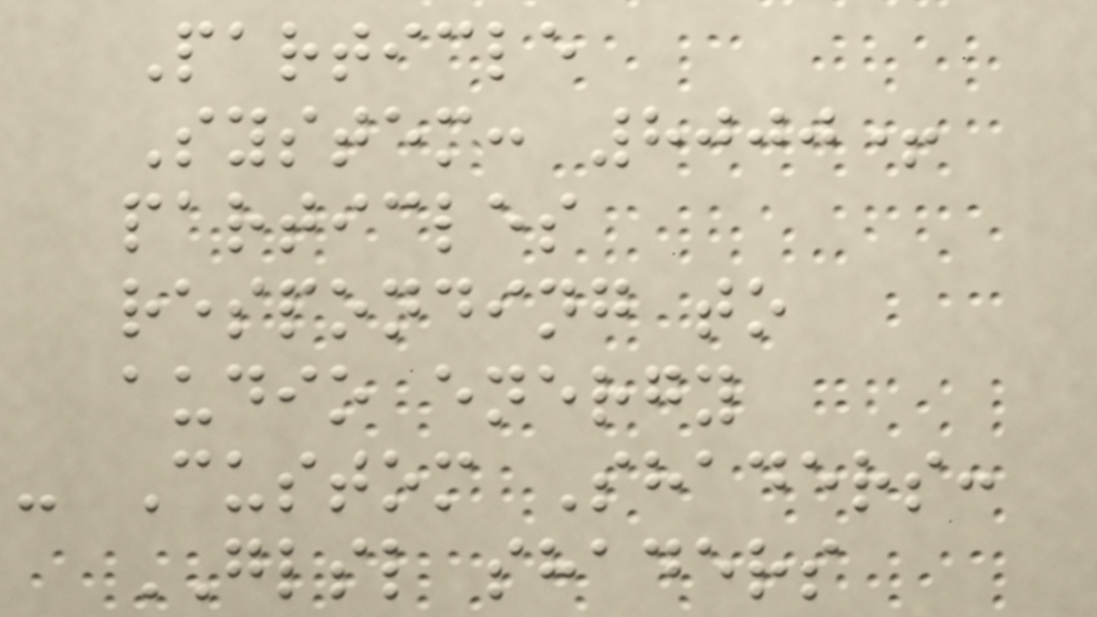Particle
System: 8000+
particles
responding to
audio energy
- Custom Shaders:
GLSL shaders
